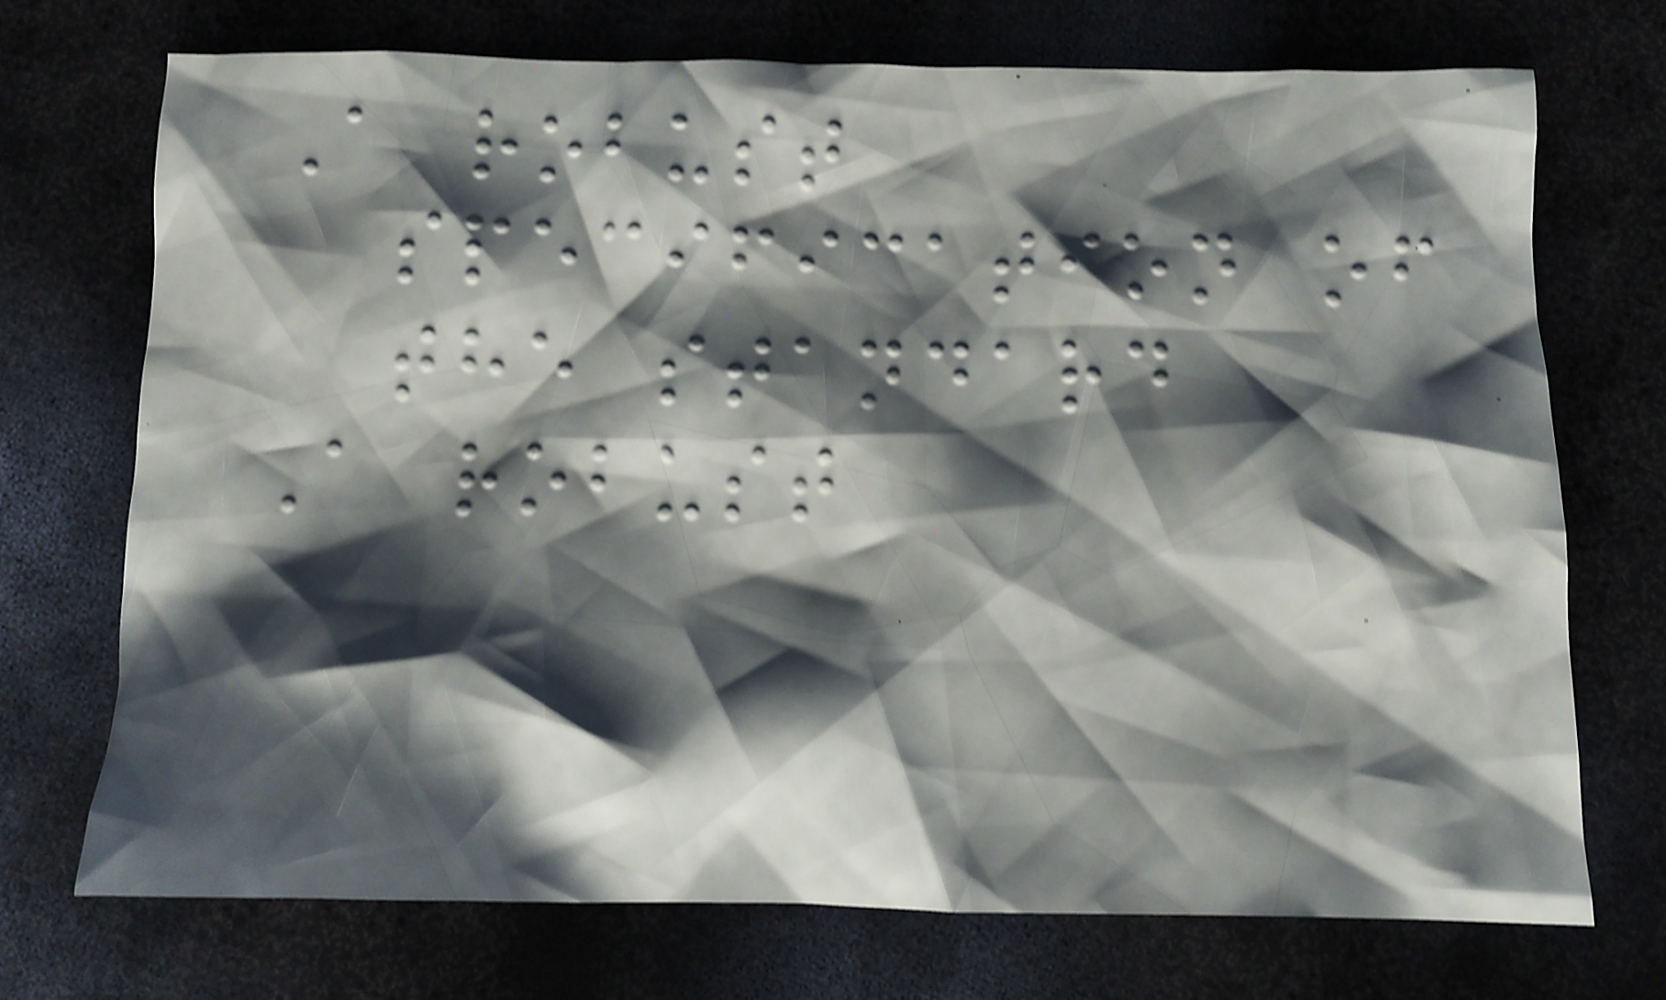A robust
specification of
the standard
A robust
